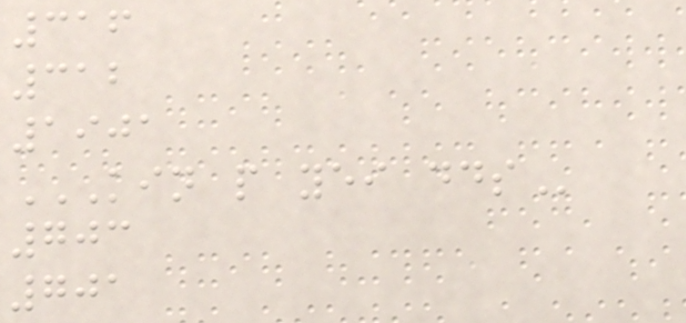316
312
1901
KIN P YEI DDS
703
701
